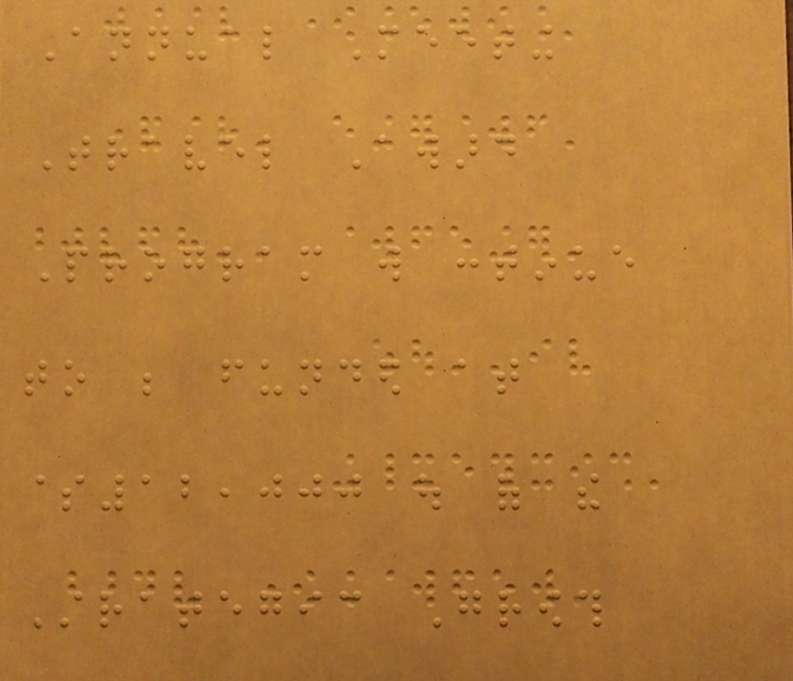Annual Meeting
Travel Award
Program will continue
to be funded at
$12,000 out of the
Strategic Growth
